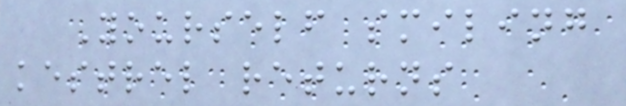Yourself smiling
kestrel returns
